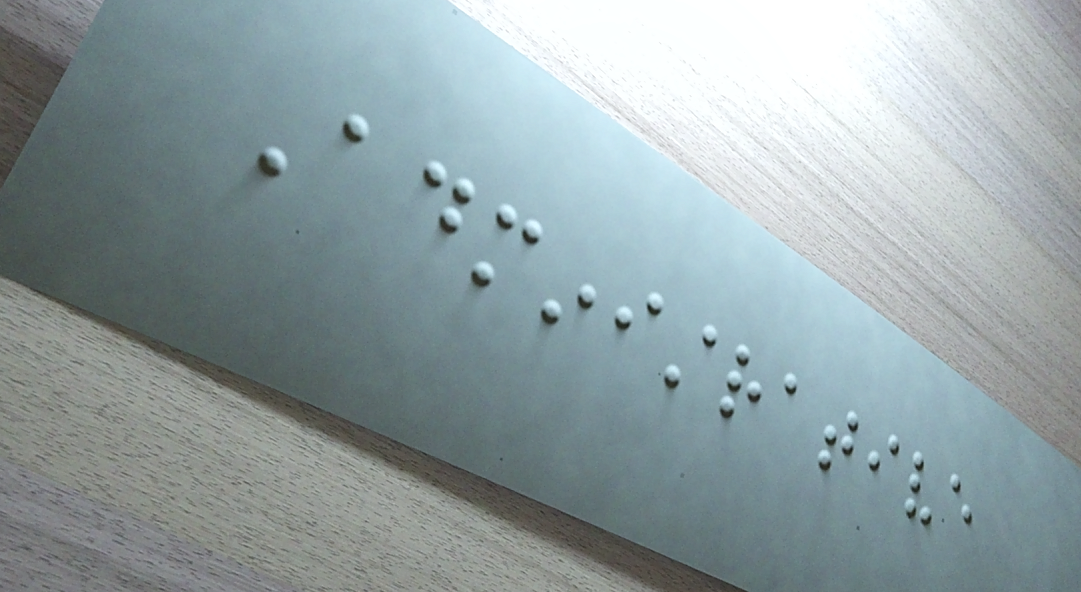Administrative
